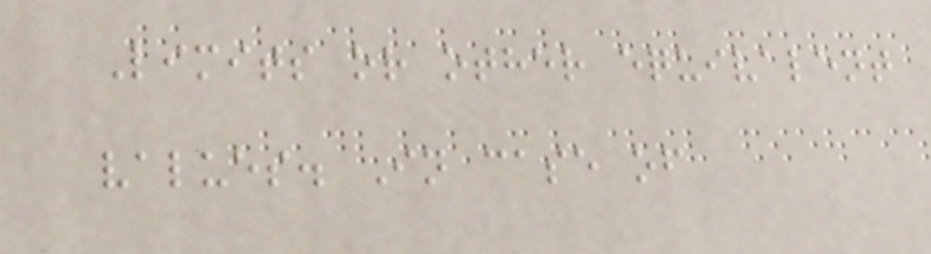Limits or other equivalent
values. In case of
